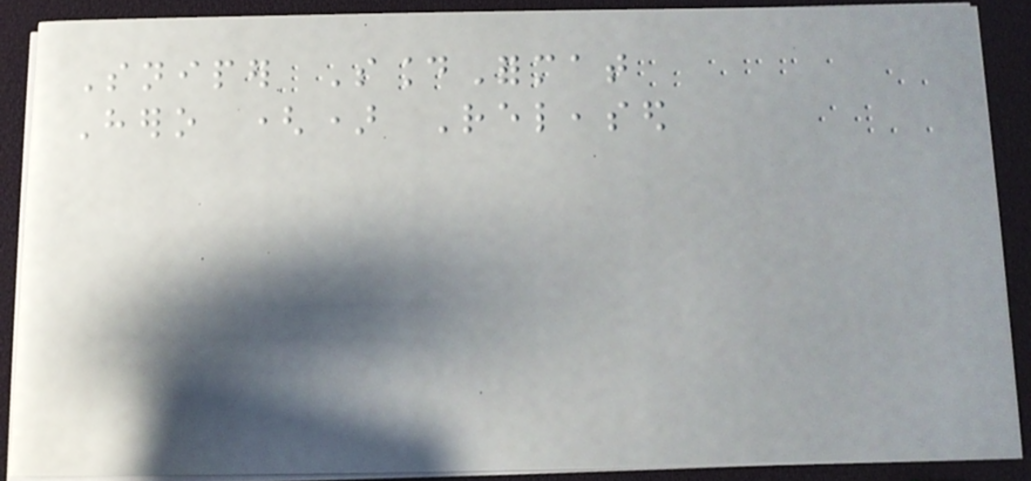Sniper SoundFormat
Hero () Released
